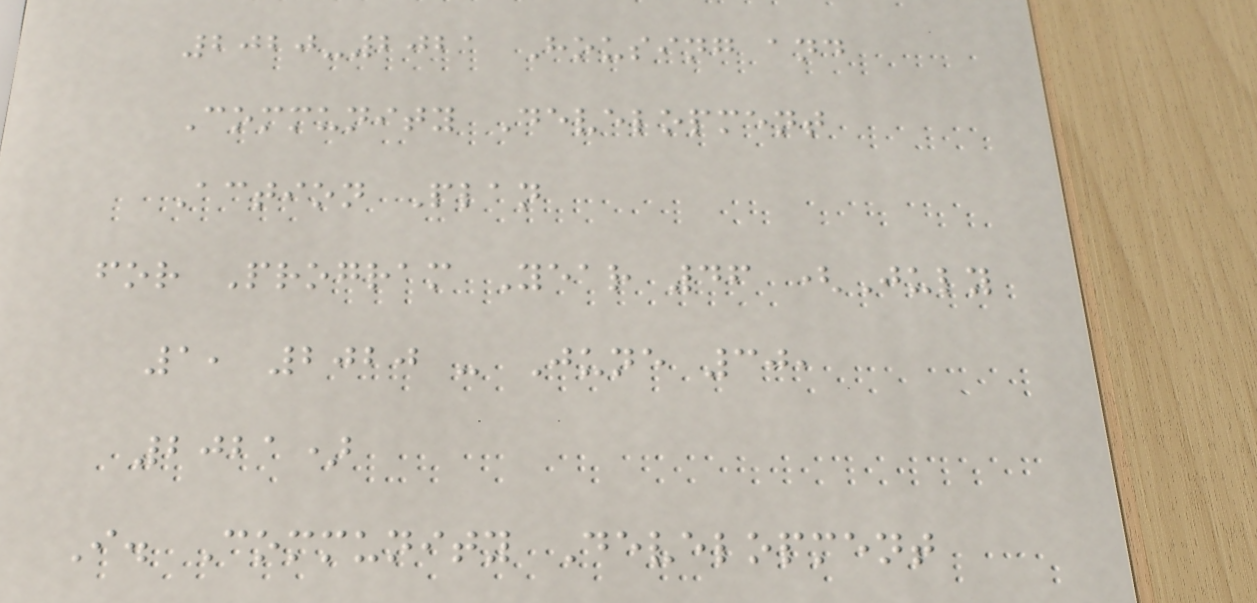2020-2021 Housing and
Community Development
Action Plan
for Program Year 46 (July
1, 2020 - June 30,
2021)
I. Community Development
